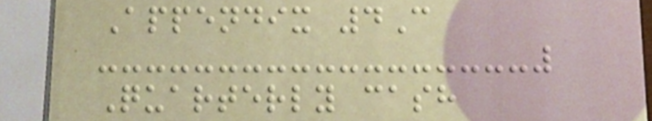Appendix 4C
Quarterly cash
